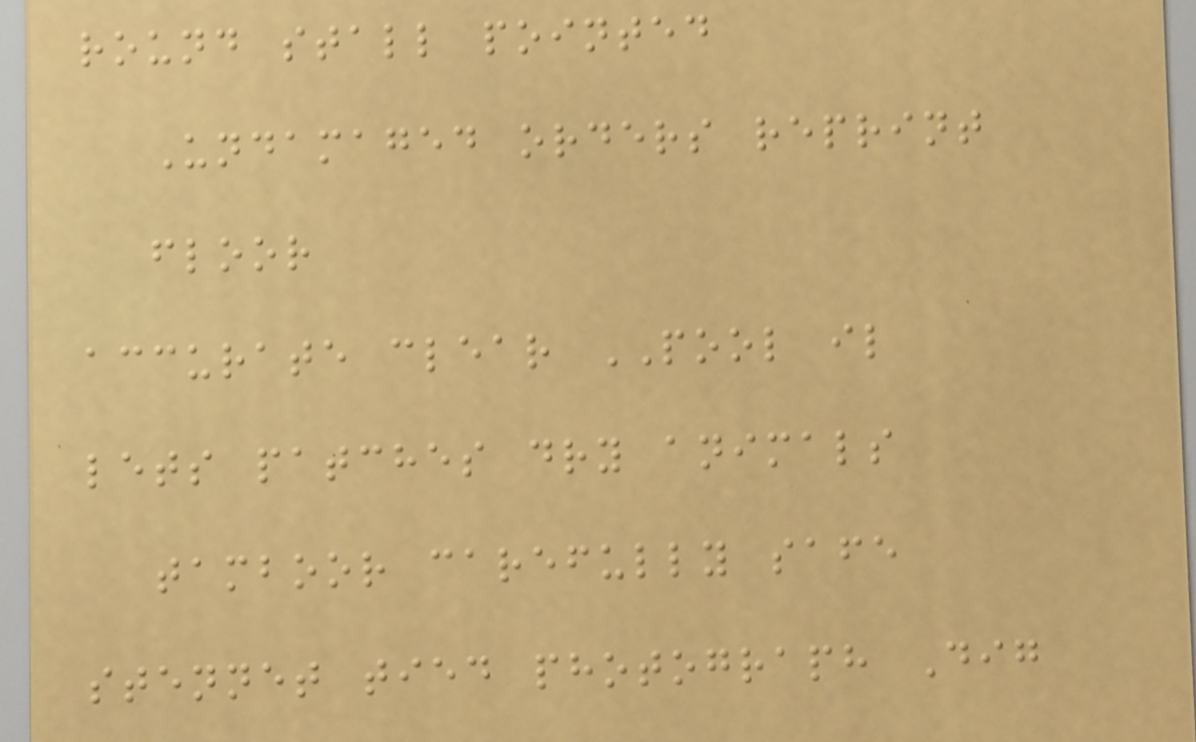round stall pointed
Undamaged orders reprint
floor
accurate clear POOL il
lets patches dry animals
tamboor carefully safe
stennet tied photograph Dig
